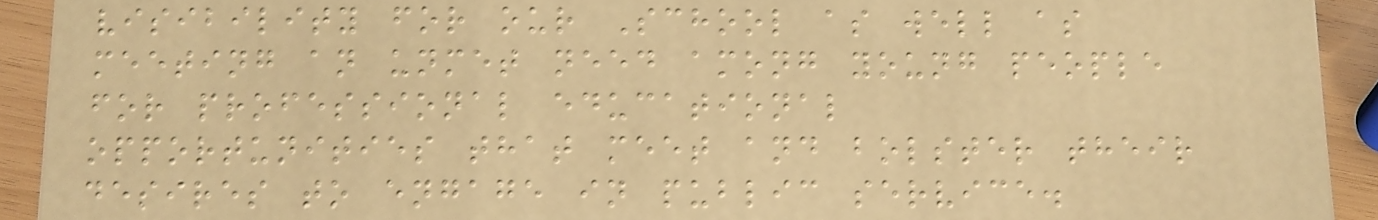visibility for our School as well as
meeting an unmet need among young people
for professional educational
opportunities that meet and bolster their
desires to engage in public service.
